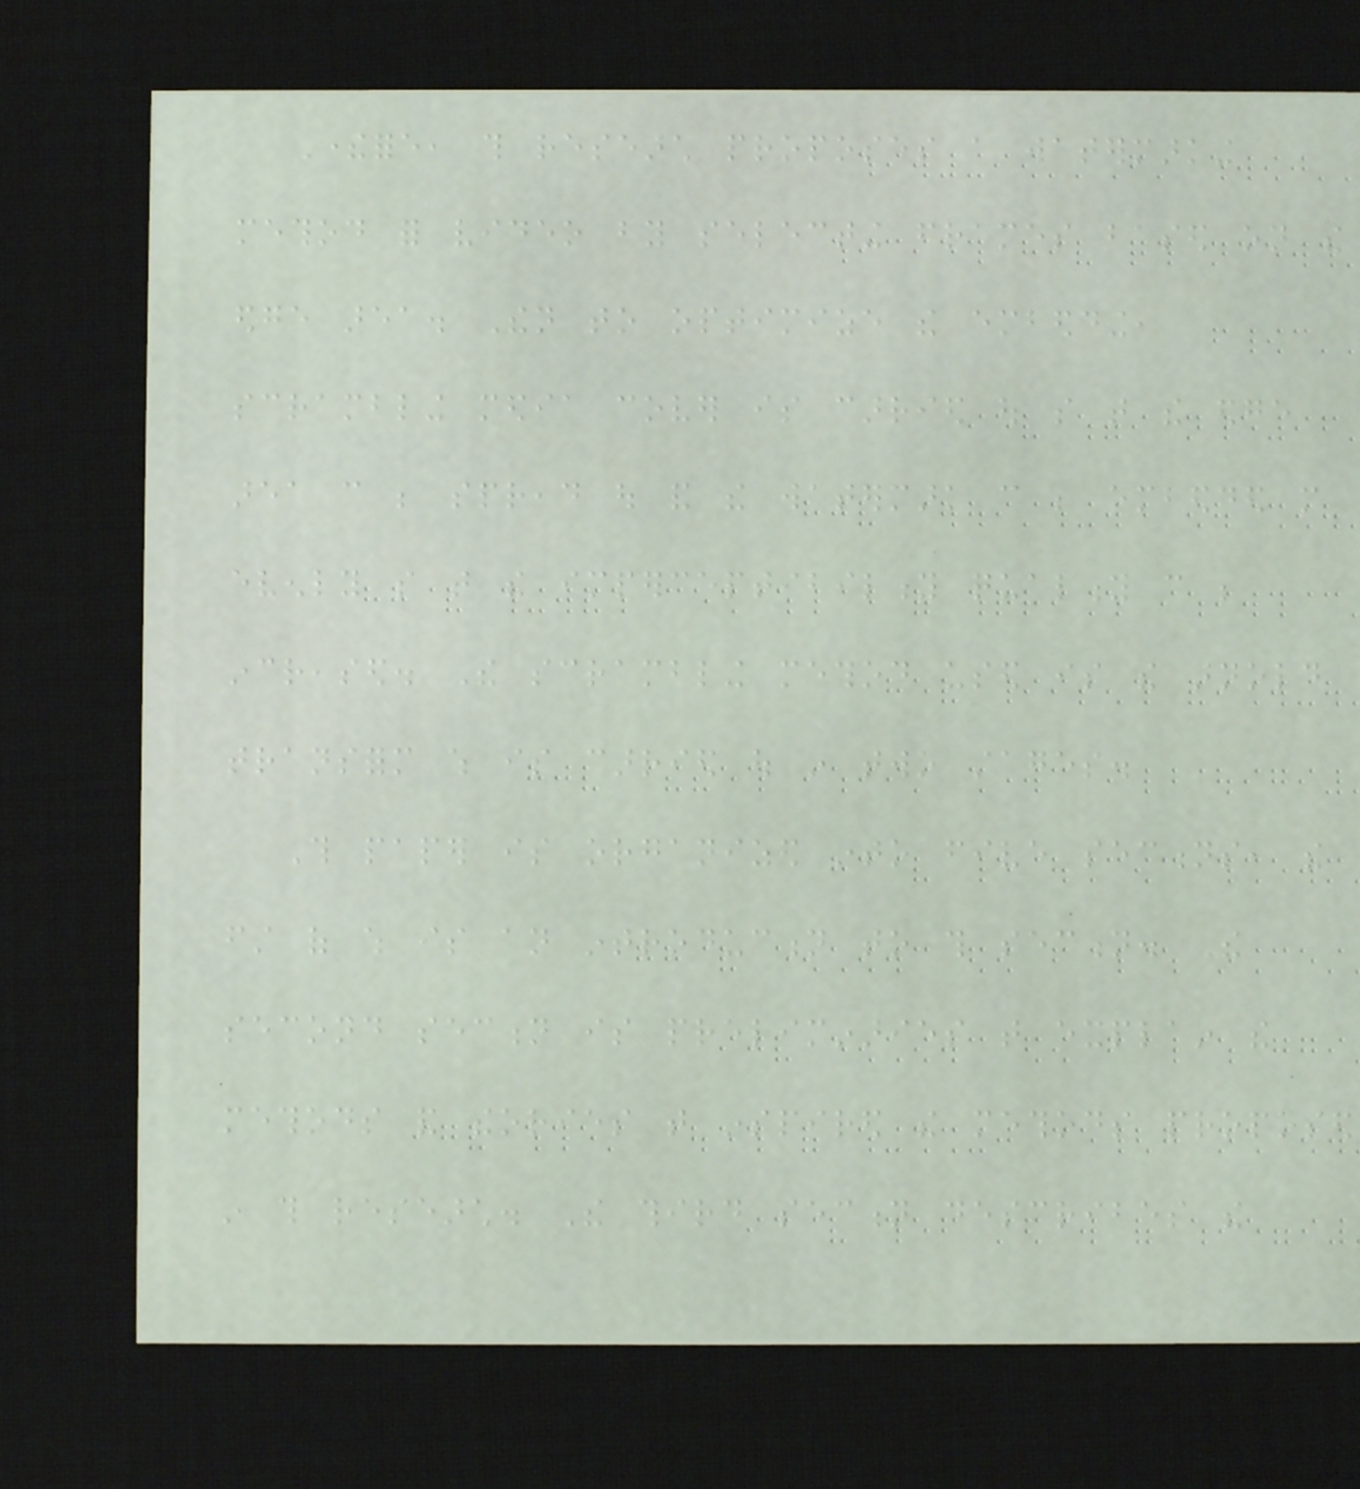Therefore, this research proposes a watermarking
method for video by selecting frames based on the
edge area. Then to optimize the embedding,
scrambling media cover is carried out so that the edge
area can be spread out and the watermark can be embedded more
evenly so that the imperceptibility quality can be
increased. The scrambling method used is the arnold
transform which is carried out in two stages.
This paper is organized into five sections, the
first of which is an introduction to this section. The
second section is preliminaries that explain the
methods and theories that inspired the methods proposed
in this research. The third section describes the
